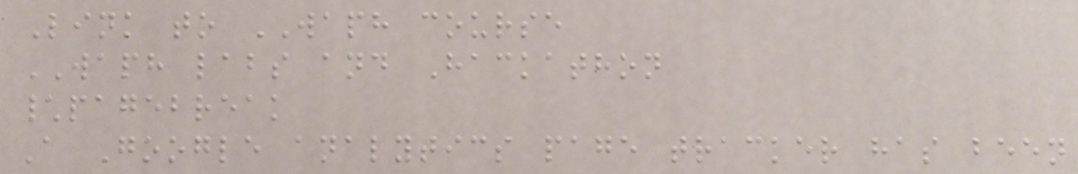Link to WAPH course
WAPH labs and Hackathon
\pagebreak
A Google analytics page tracker has been
